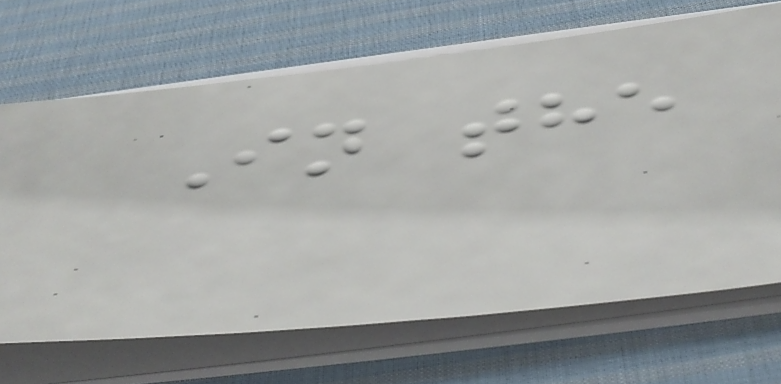In the
